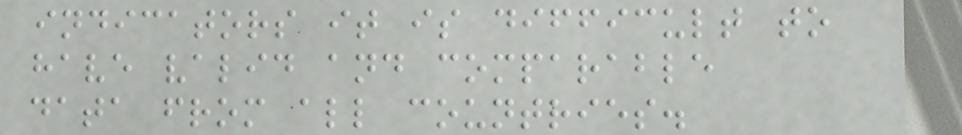indicators it is difficult to
have valid and comparable
data from all countries.
